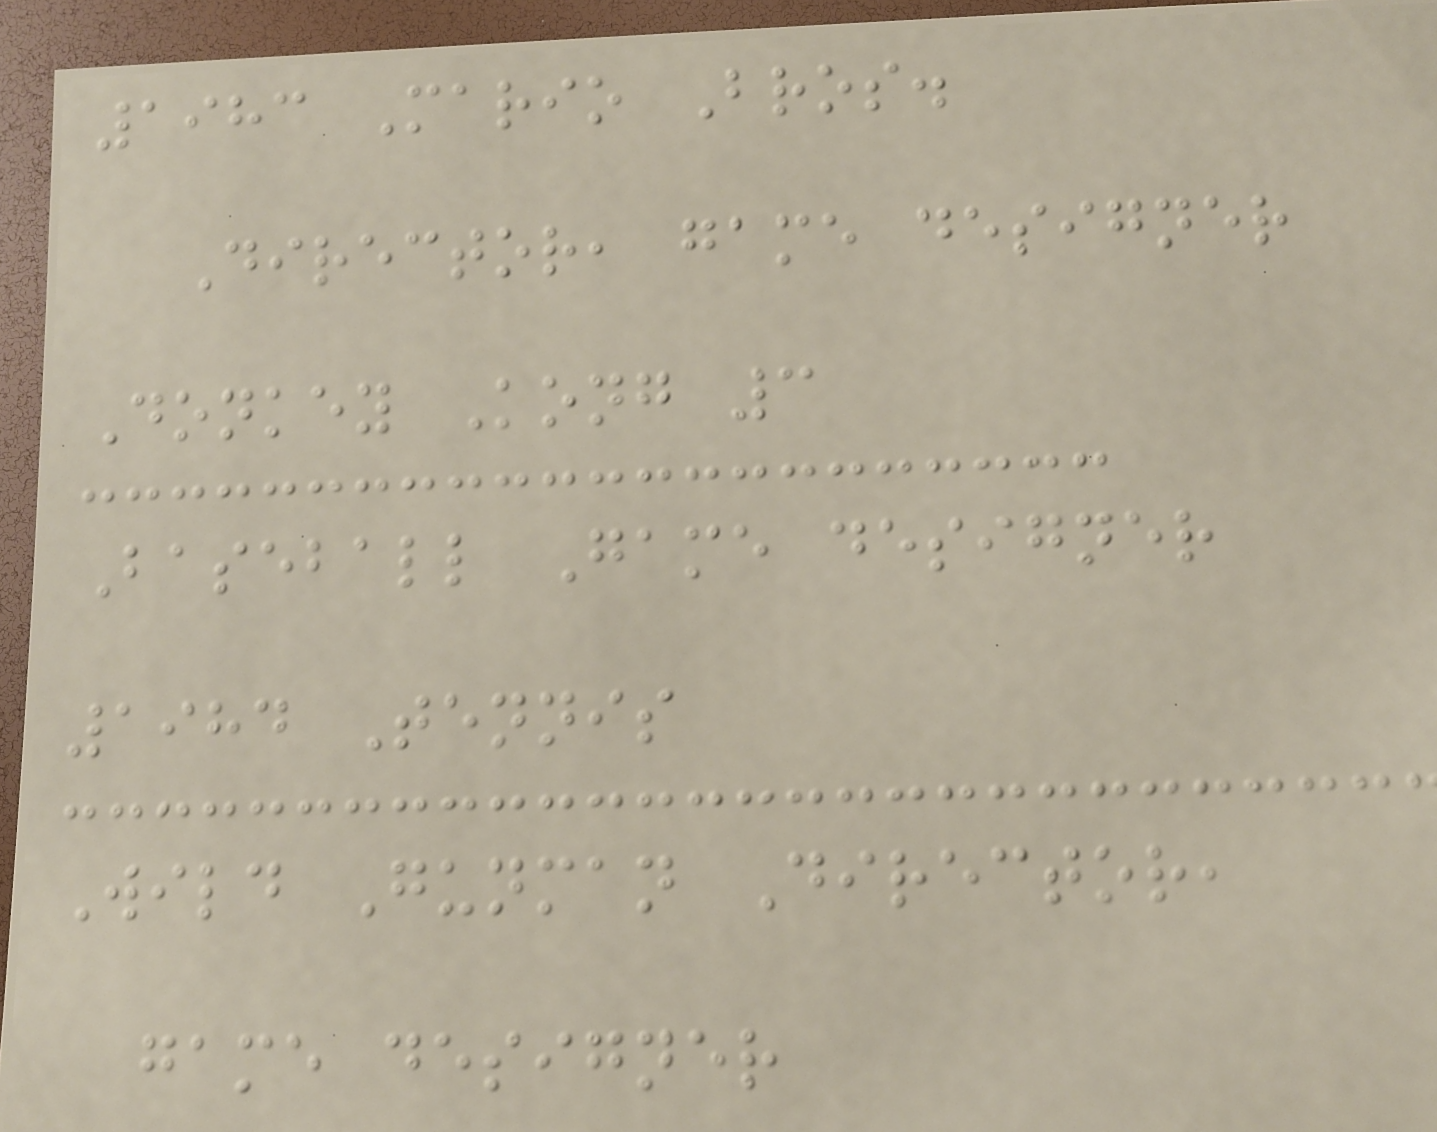1983 Mario Bros.
Director, game designer
Donkey Kong 3
Baseball Game designer
1984 Tennis
Wild Gunman Director,
game designer
